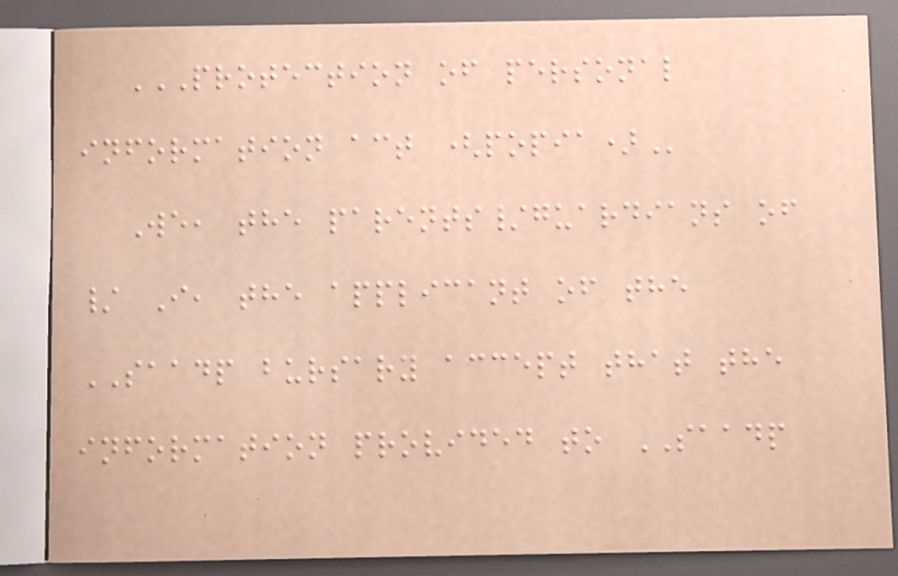PROTECTION OF PERSONAL
INFORMATION ACT (POPIA)
We, the parents/guardians of
/ I, the applicant of the
SAADP bursary accept that the
information provided to SAADP
